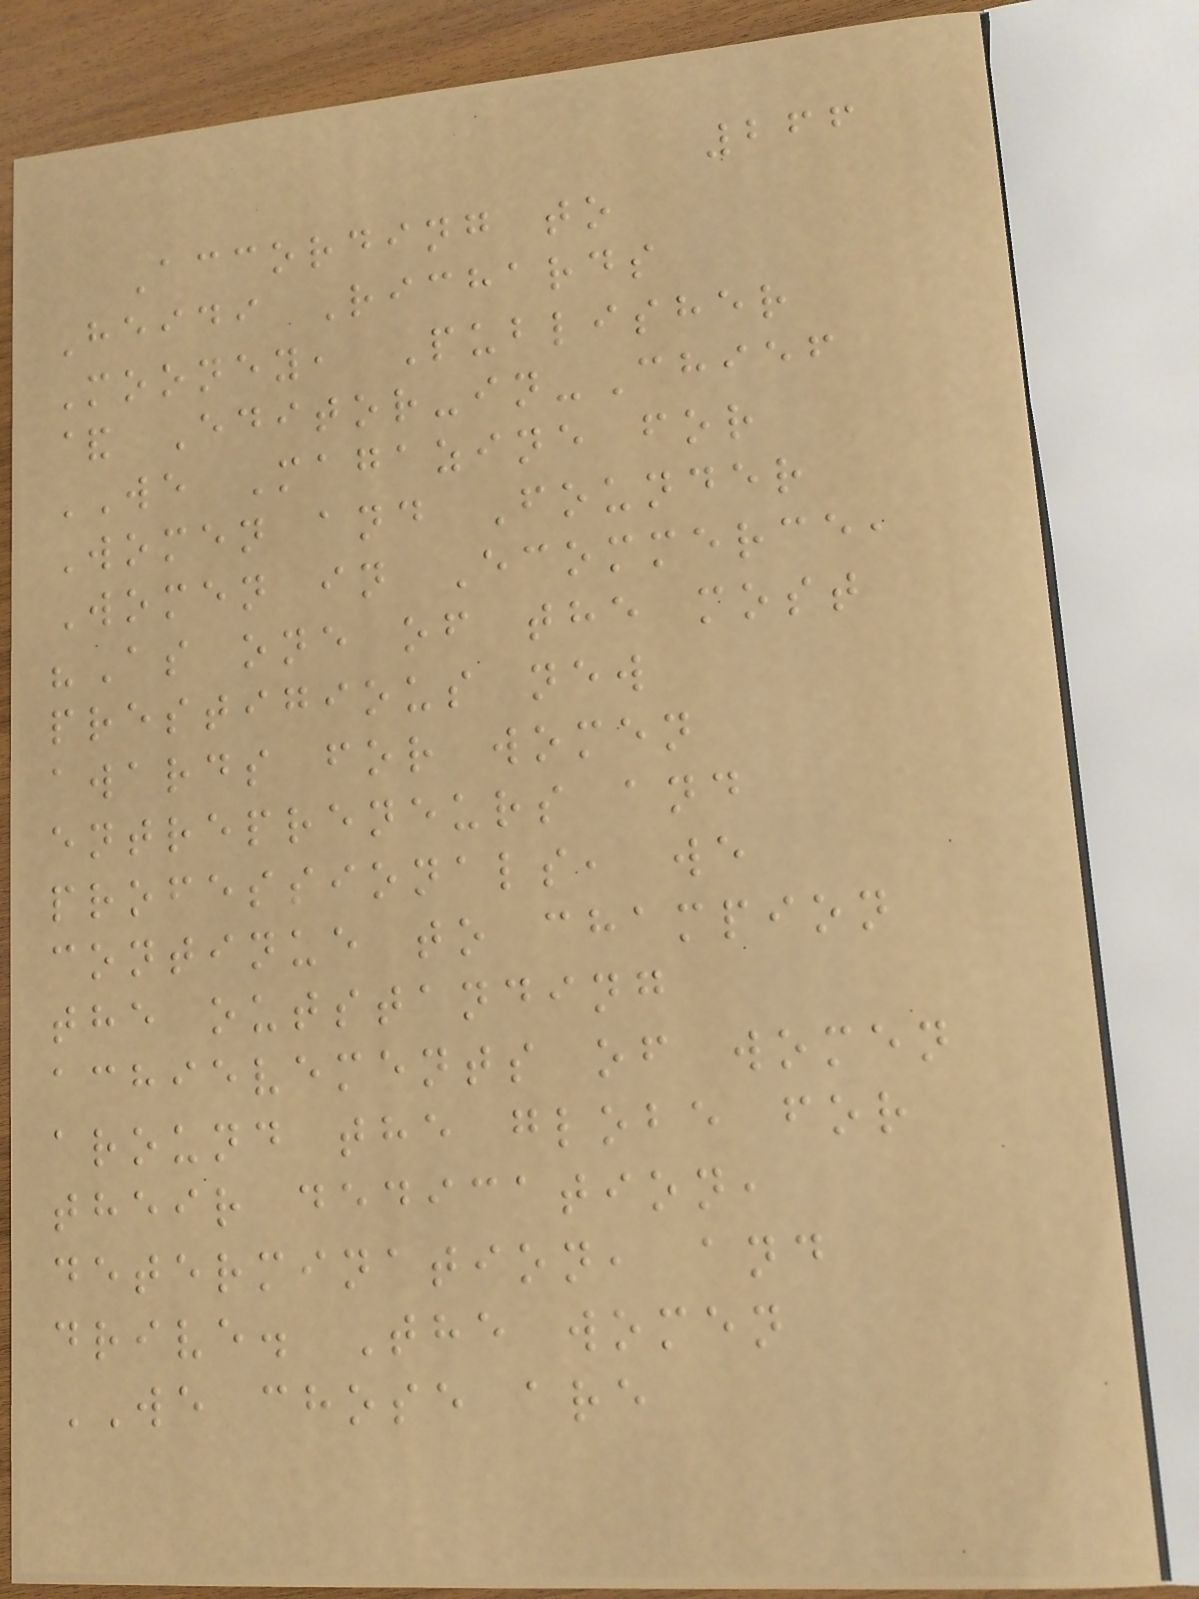266
According to
Heidi Richards
Mooney, Publisher
& Editor-in-Chief
WE Magazine for
Women and Founder
Women in Ecommerce,
"As one of the most
prestigious new
awards for women
entrepreneurs and
professionals, we
continue to champion
the outstanding
achievements of women
around the globe for
their dedication,
determination, and
drive. The women
WE chose are
